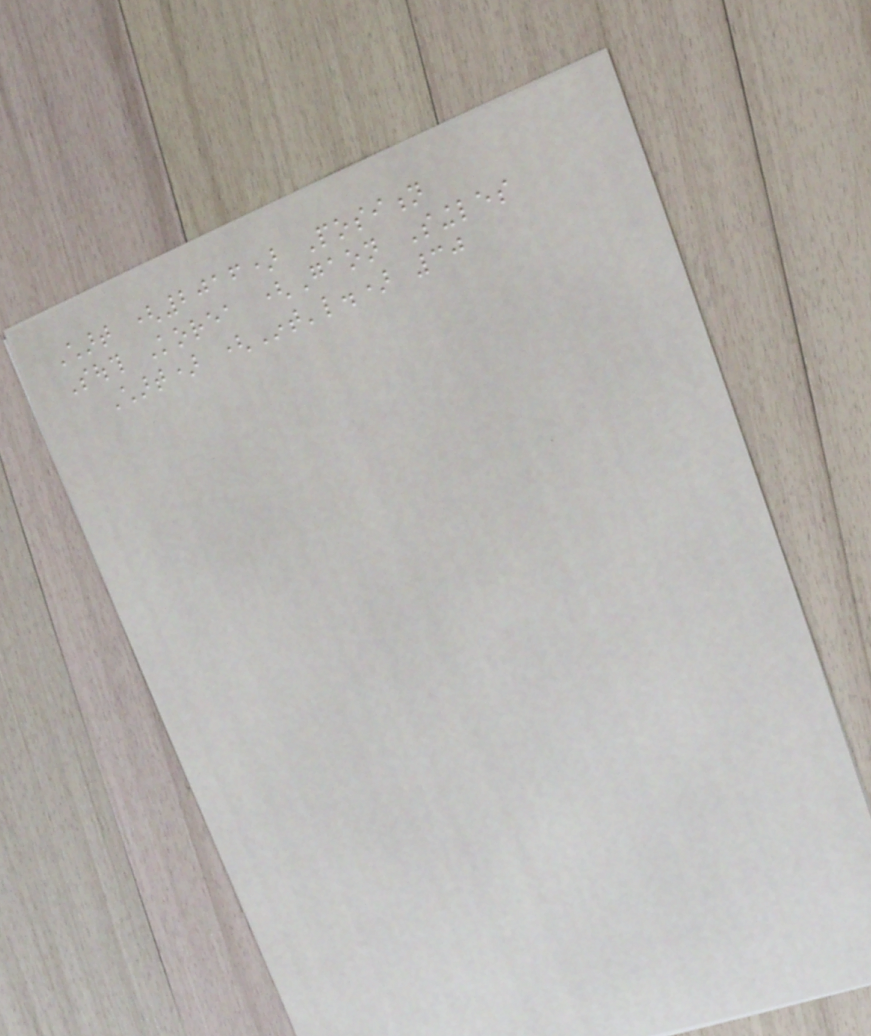Chart (2016) Position
South Korea (Gaon Singles
Chart) (Int'l.) 30
